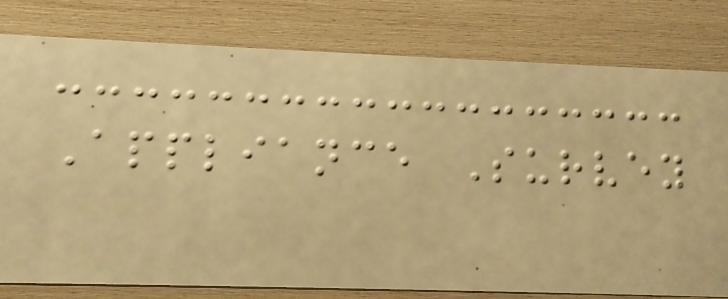Appliance Survey
